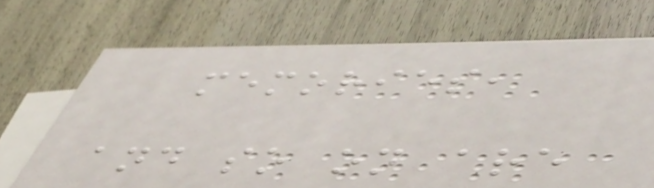memories,
and so on are
